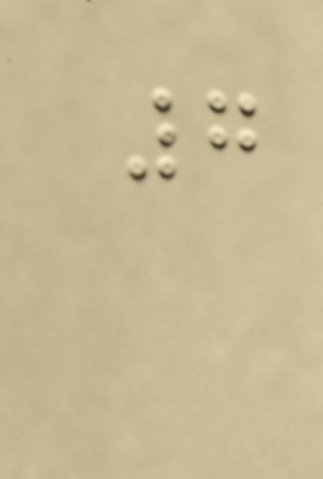7
